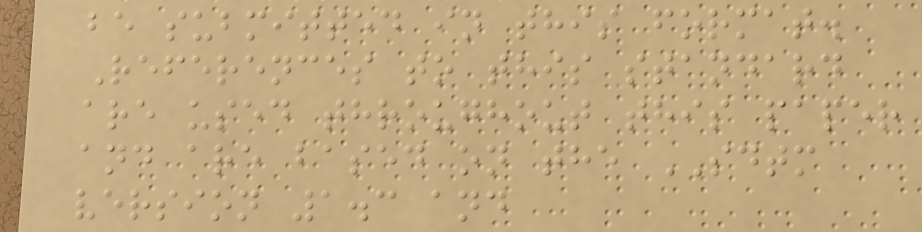be submitted in this format.
References to this standard
are used throughout this paper
and are based on the SDTM
version 1.3 and
